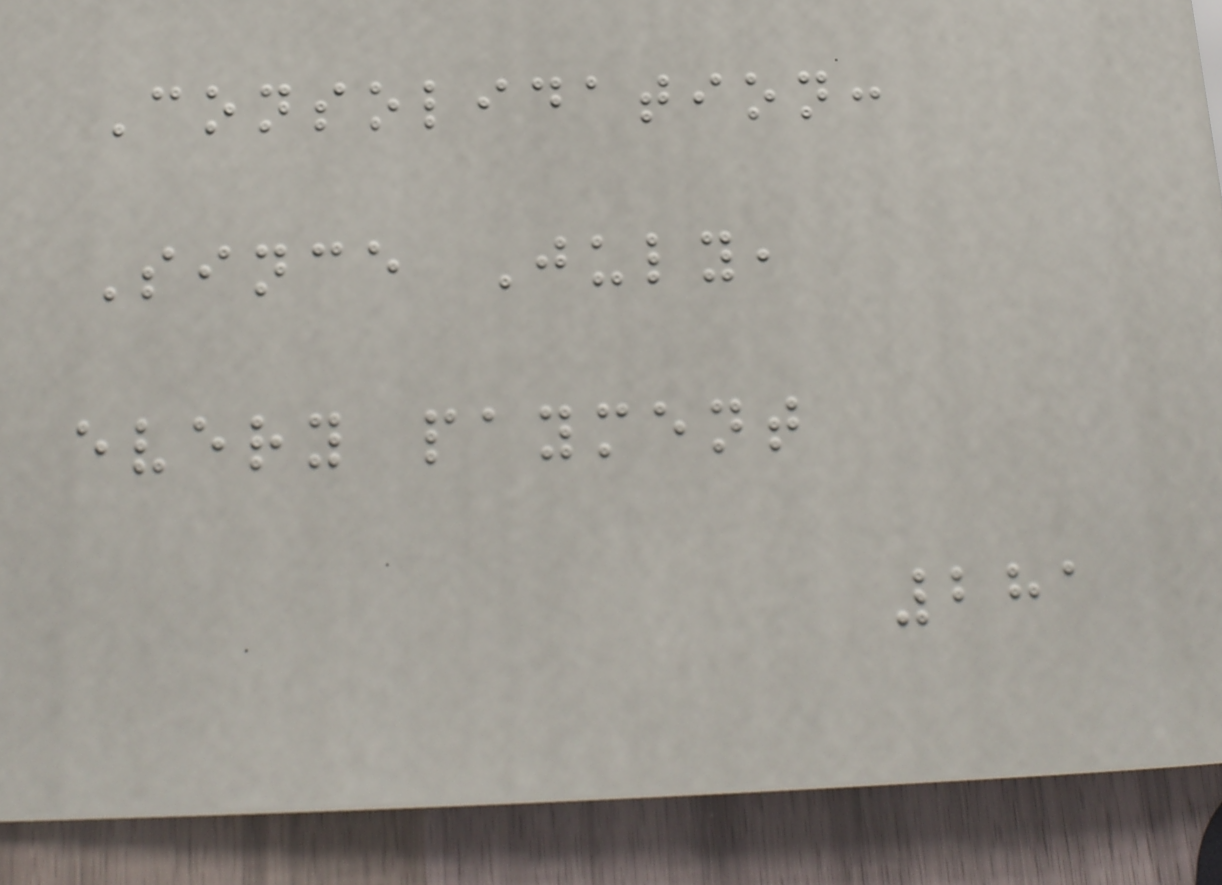Consolidation:
Since July,
every payment
281
